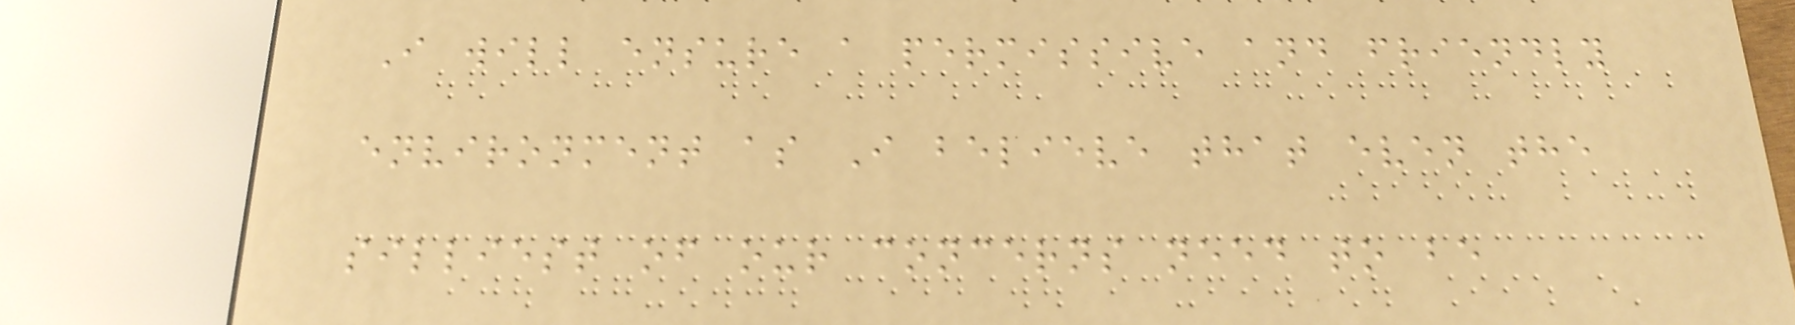I will ensure a permissive and friendly
environment as I believe that even the
silliest of our concerns need to be
